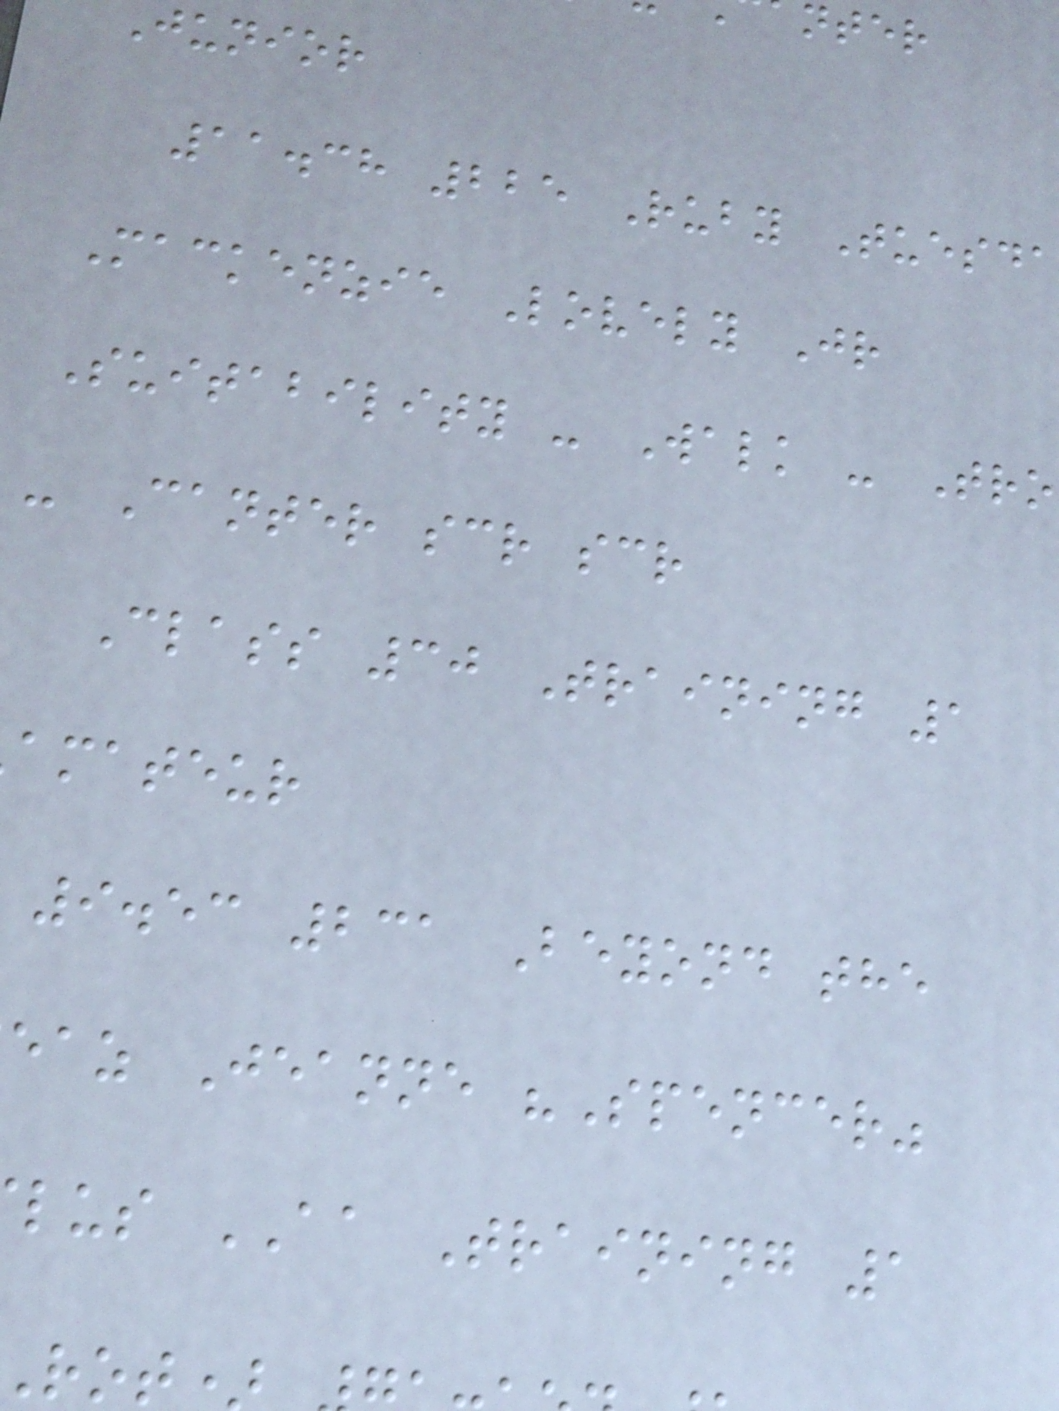Junior
11.38 225 Ruby Tuesda
Mackenzie Lovely Jr
Suitability - Walk - Tro
- Canter scr scr
Class 30 Training 1
amateur
9.53 231 Beyond the
eaz Jeanne "Spencer"
lus AA Training 1
